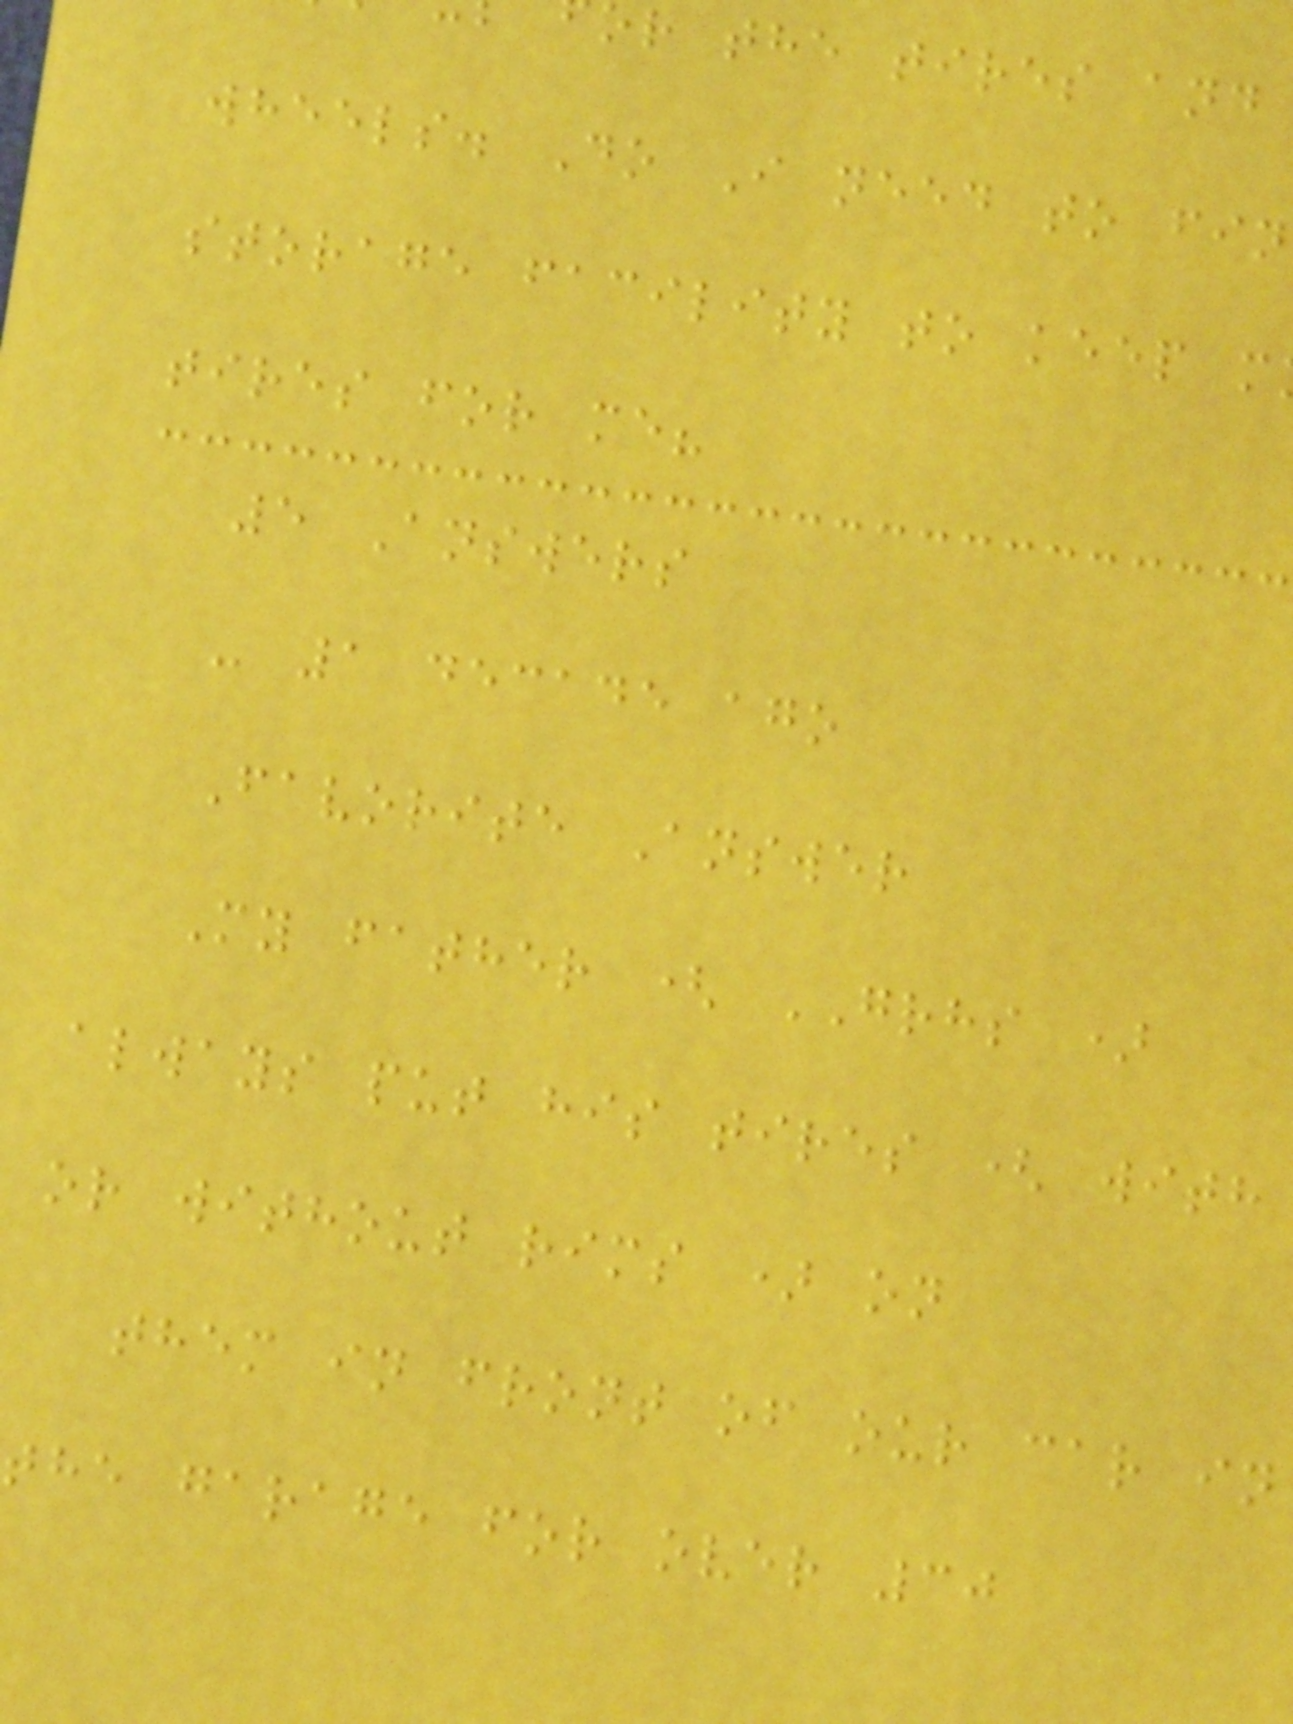r the tires and
wheels. Do I need to fin
storage facility to keep m
tires for me?
5 Answers
- 1 decade ago
Favorite Answer
My father ( GRHS )
always put his tires ( with
or without rims ) on
them in front of our car in
the garage for over 30
